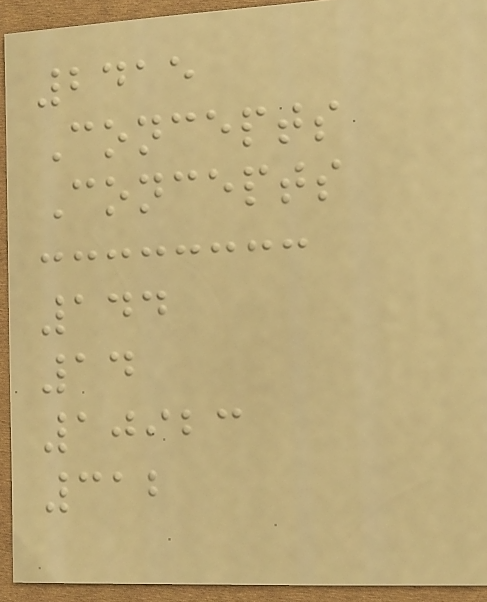2415
Concepts
Concepts
144
14
10923
312
